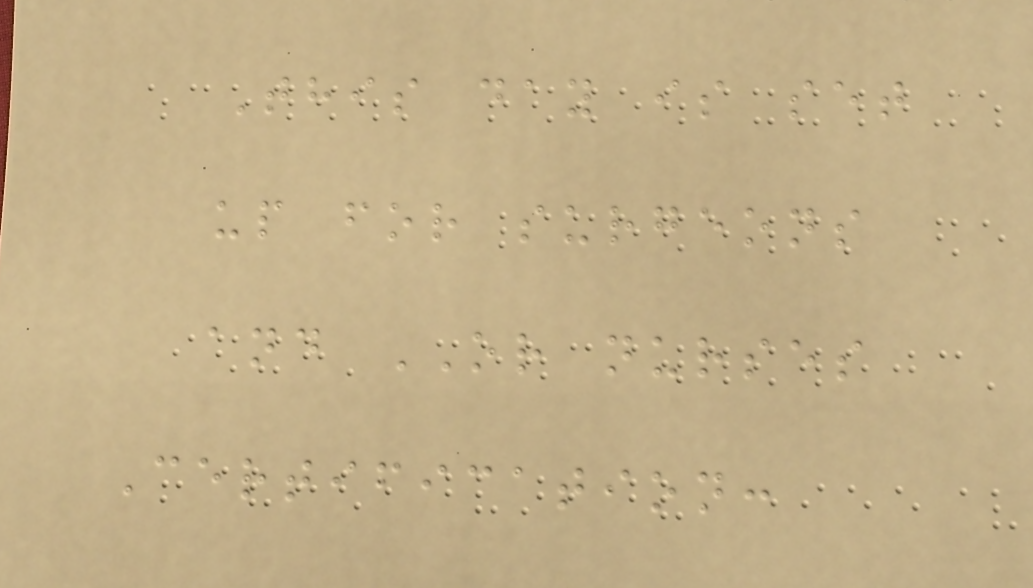This day is set
up for surgeons
and OR nurses
Certification:
